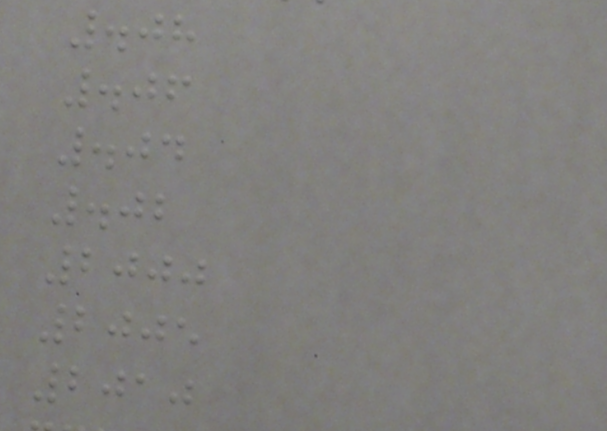.08
.06
.04
.02
2000
2005
2010
